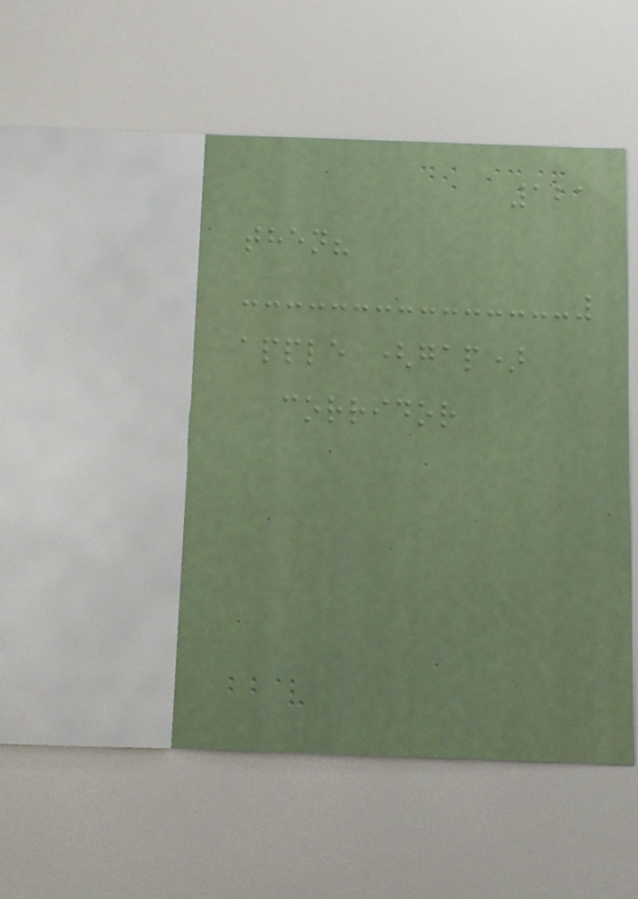121
then?
apple (gap)
corridor
